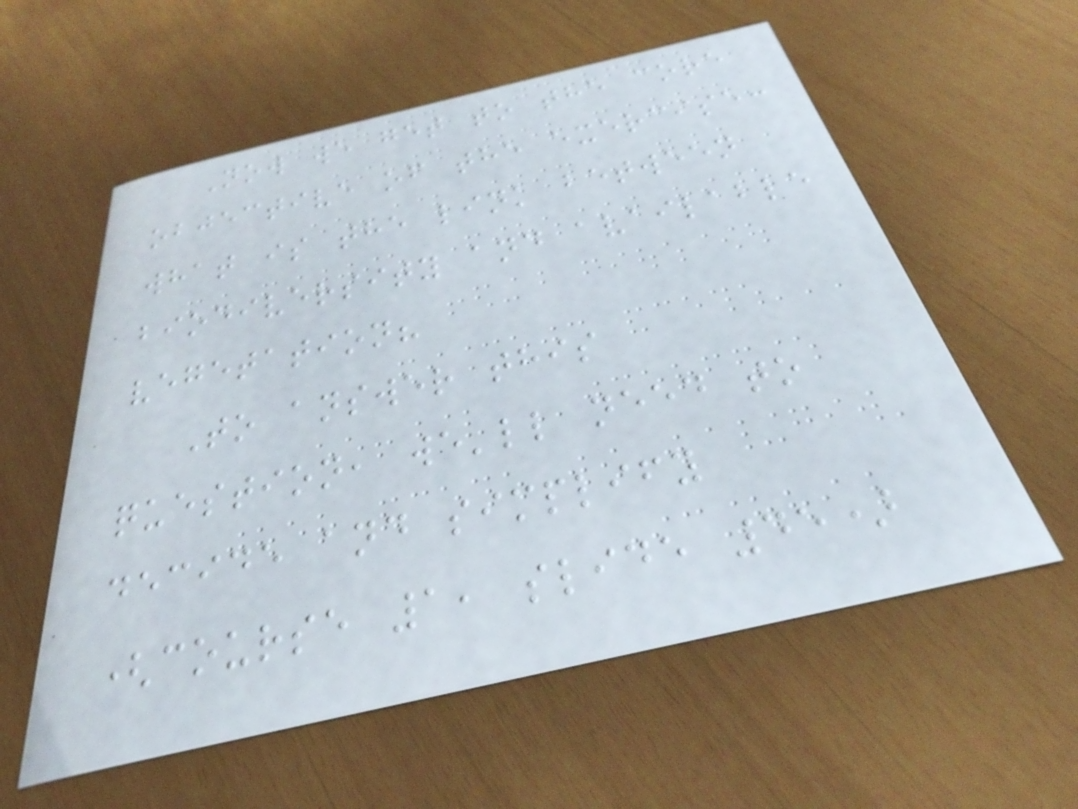Now we get to the core
objective of the exercise:
what is the link between
biodiversity and available
vegetation?
To answer this
question, we'll need to
decide and simplify
(course 1, slide 45)
